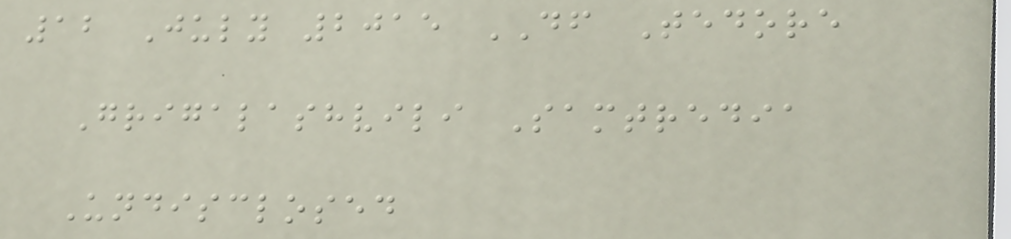12 July 2015 DF Tedore
Grigalashvili Samtredia
Undisclosed
